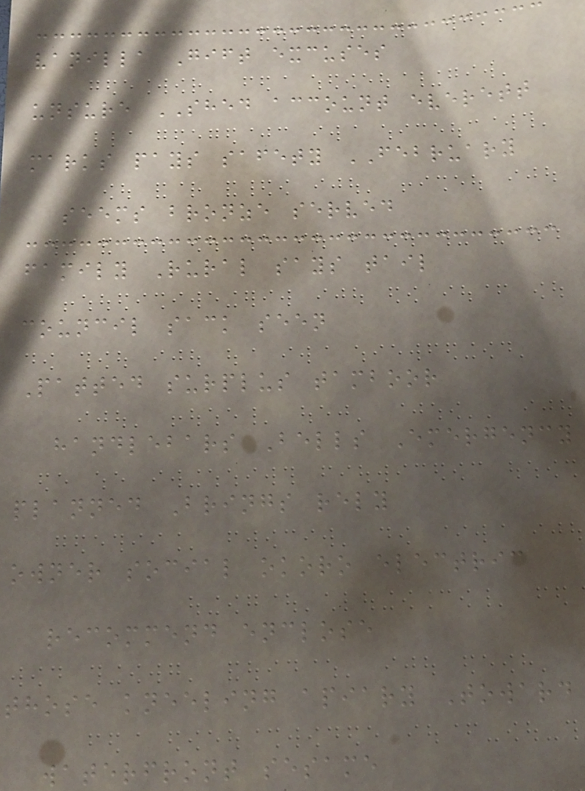vanilla Gift excuses
unsure SHED account everett
marks pays safety FEBRUARY
seems bronze served
family Rural says tail
council sack seen
Patted surplus tamboor
handlebars Bells Emergency
planned Brings rely
owner social okoro electric
recommend enclose
those kneeling apiary Toward
waterfront sesame
